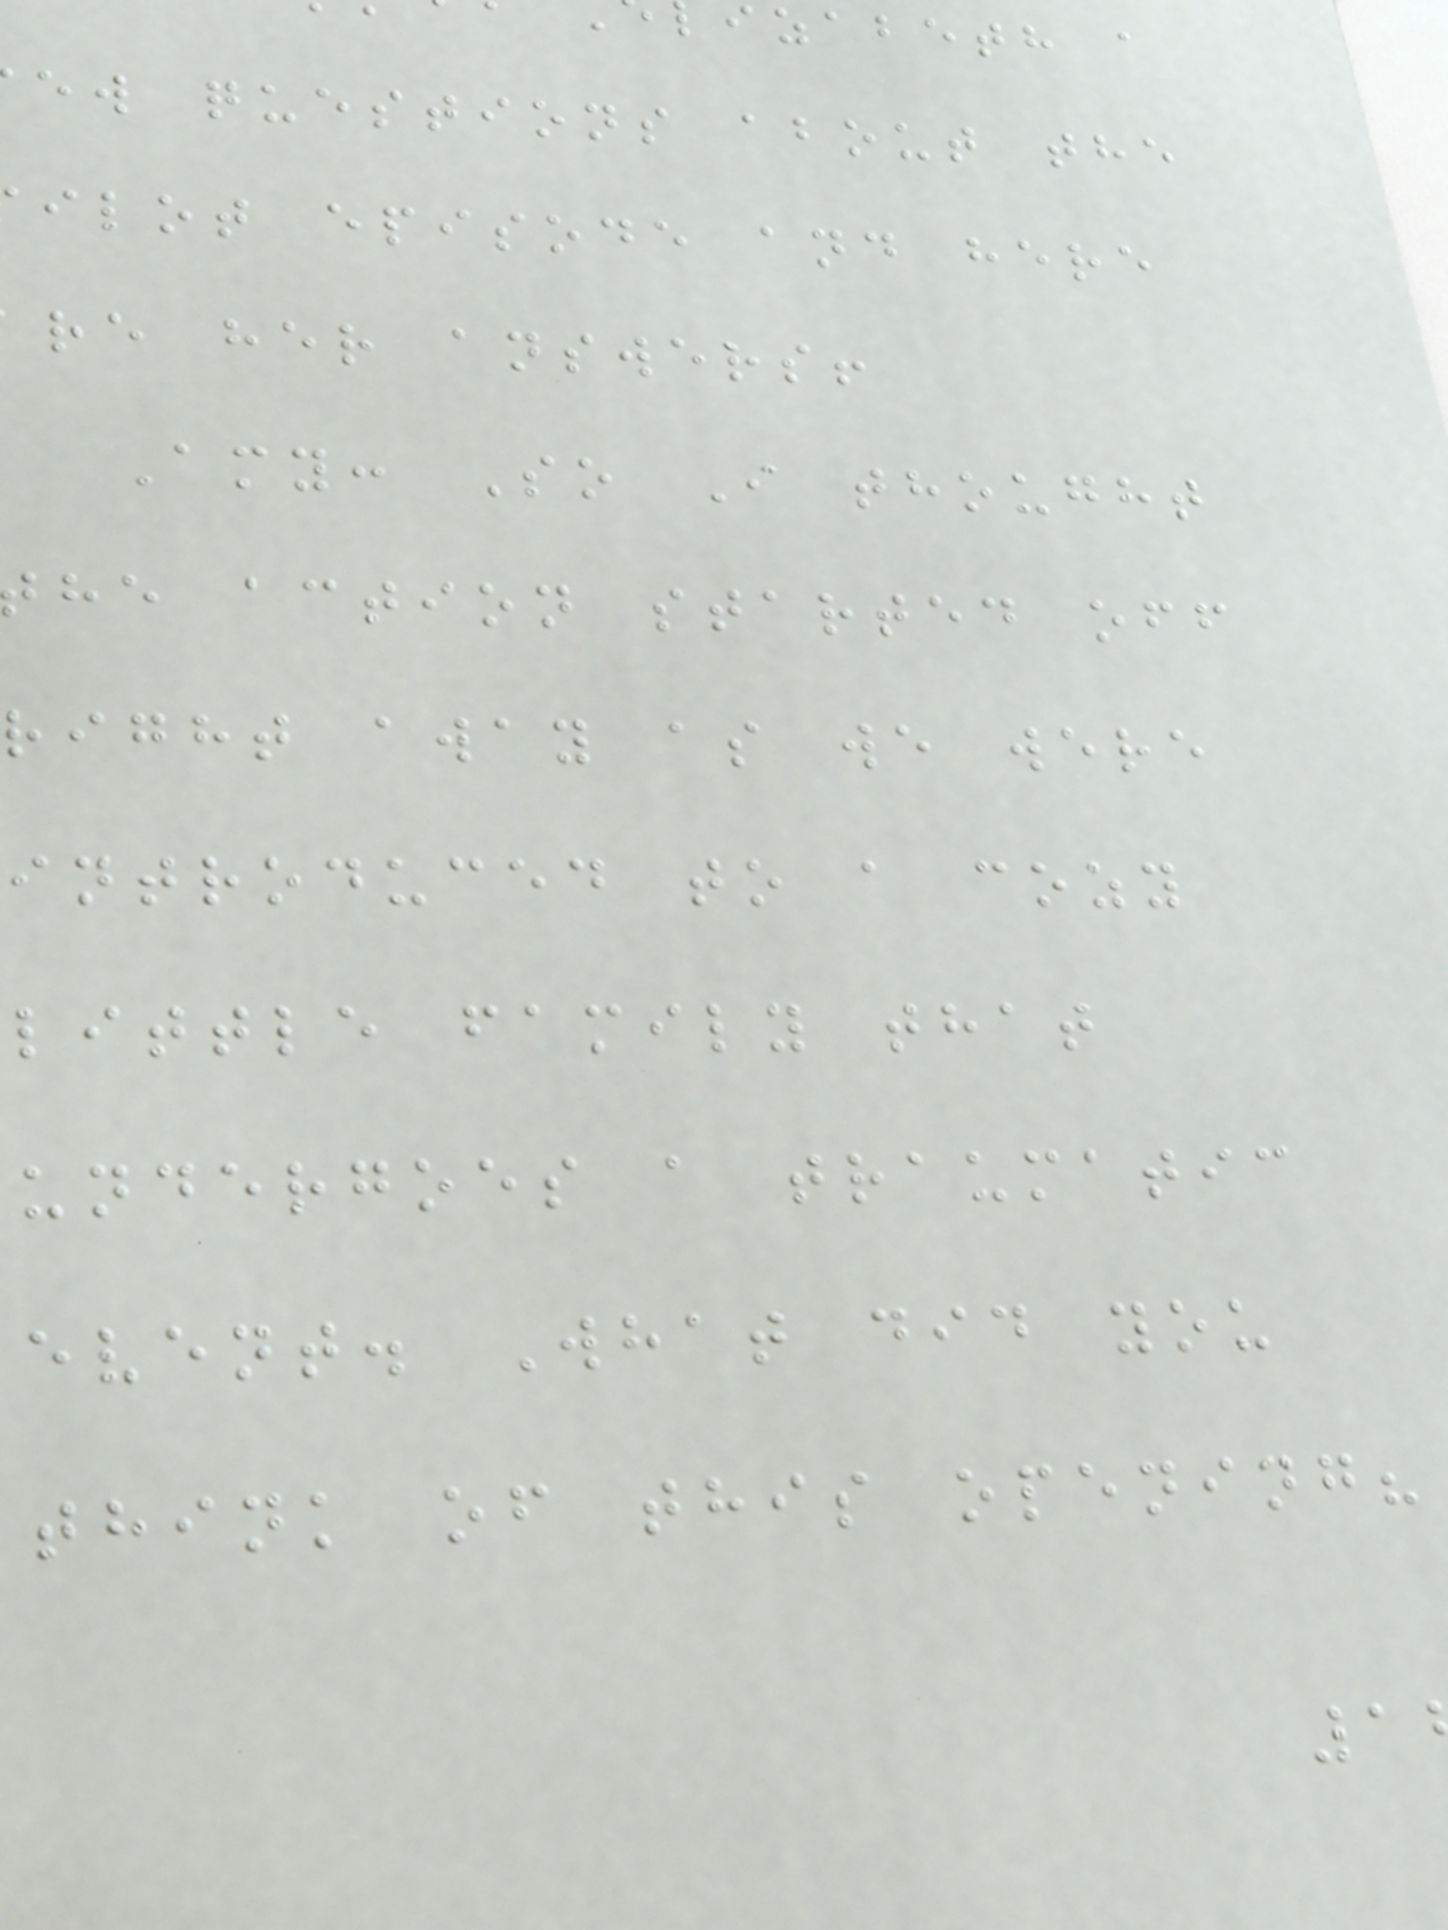izabeth a
ew questions about the
ilot episode and here
re her answers!
Amy: So I thought
he action started off
right away as we were
introduced to a cozy
little family that
undergoes a traumatic
event. What did you
think of this opening?
